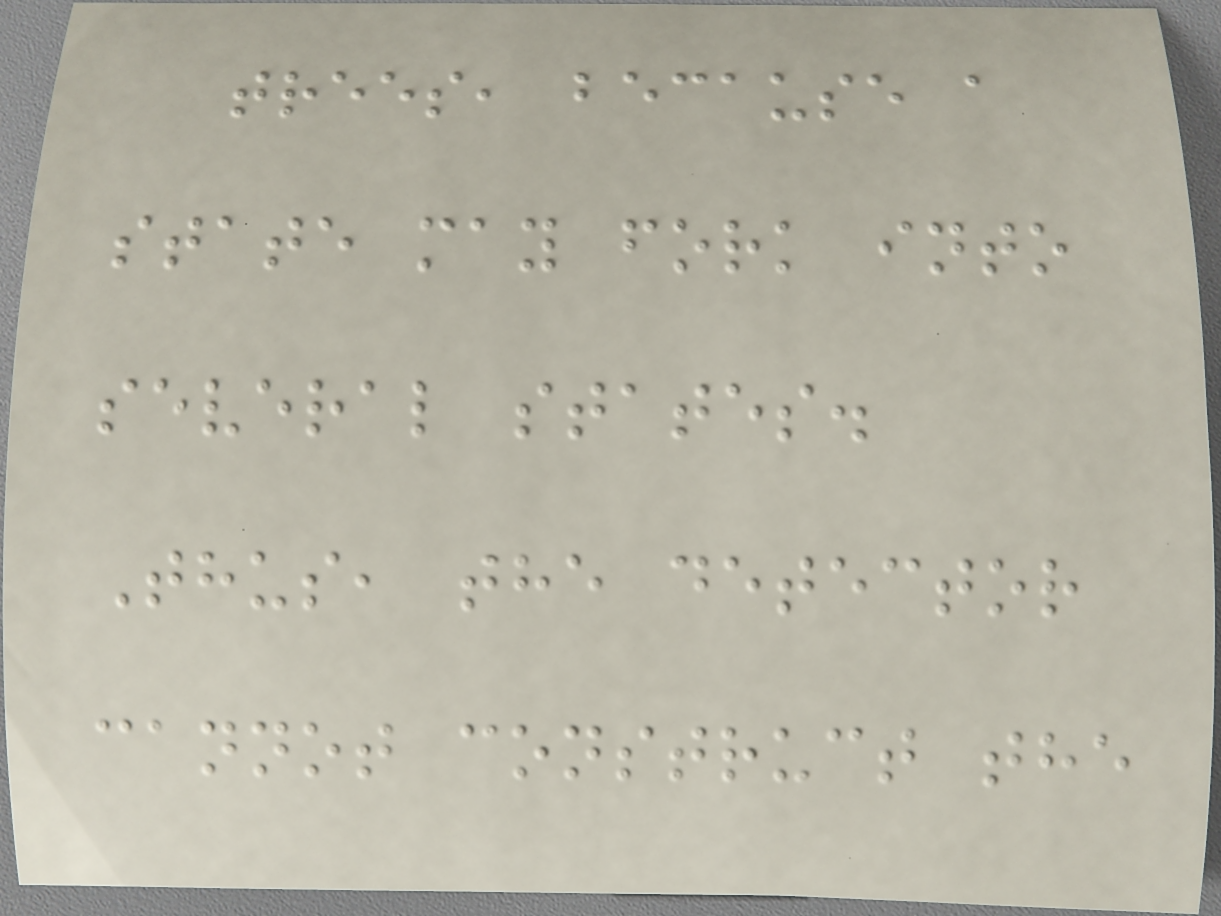trees, because a
state may fork into
several states.
Thus, the detector
cannot construct the
